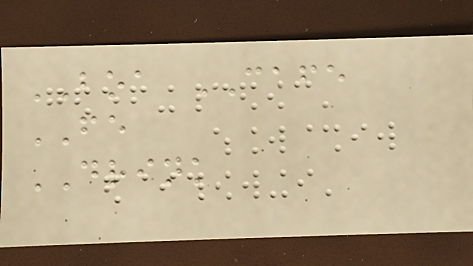BOA CAFE
FE
DRINK
